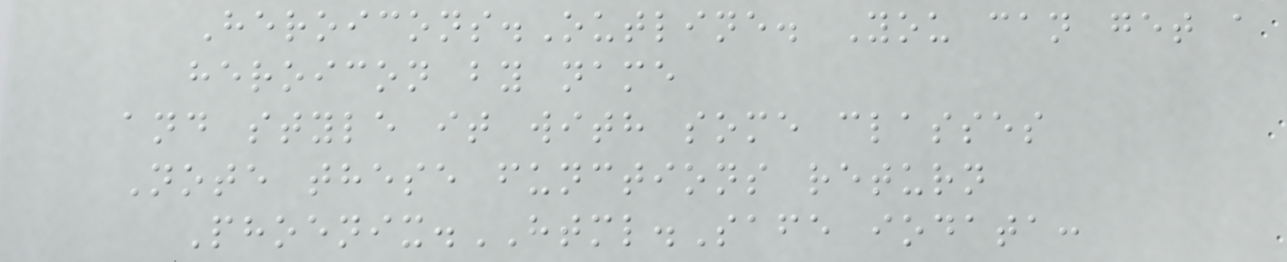Heroicons.Outline. You can get a
heroicon by name
and style it with some classes
Note these functions return
Phoenix.HTML.Safe iodata:
